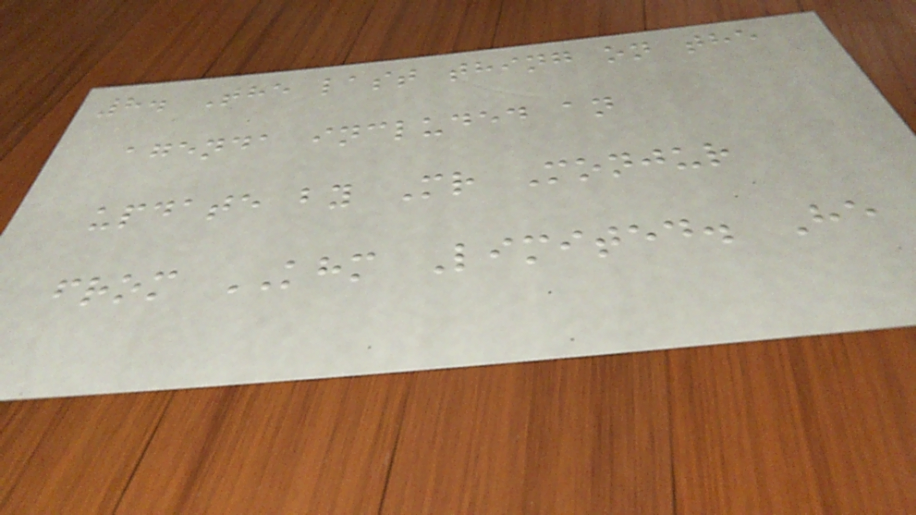8. The last thing on the
agenda included an
update by Mr Monjur
from KHM Limited. He
